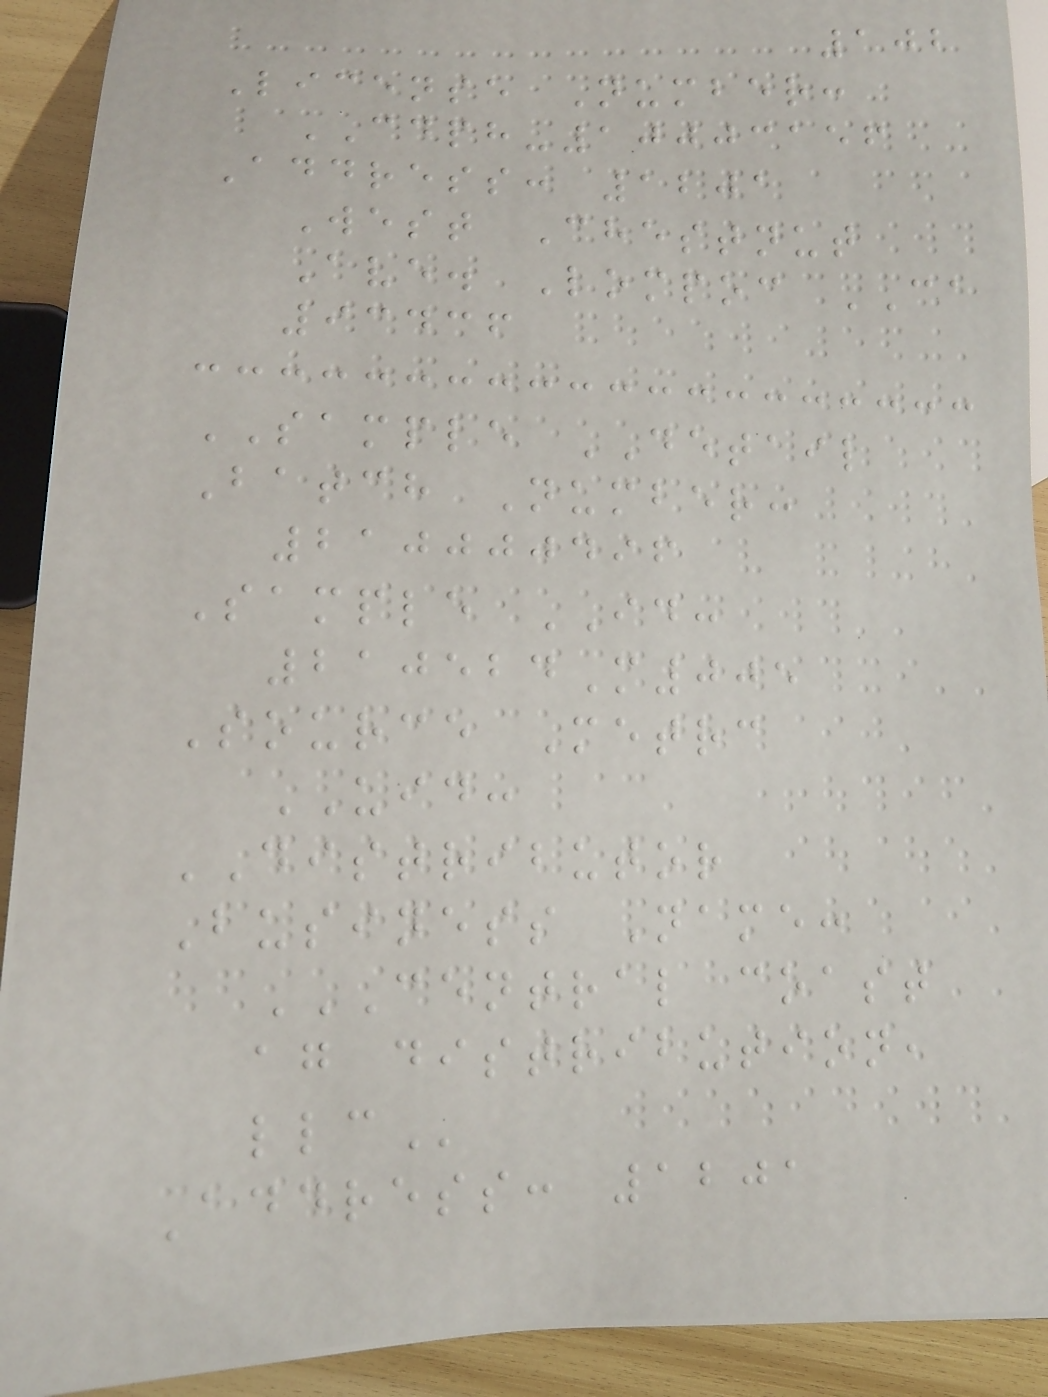102
License Number:
CDPH-10003156
Address: 1201
West Chestnut
Ave. Lompoc CA
93436
SAMPLE DETAIL
Batch Number:
210000496
Sample ID:
210524M005
Source Metrc
UID:
DISTRIBUTOR
Business Name:
CENTRAL COAST
AG DISTRIBUTION,
LLC
Address: 1201
